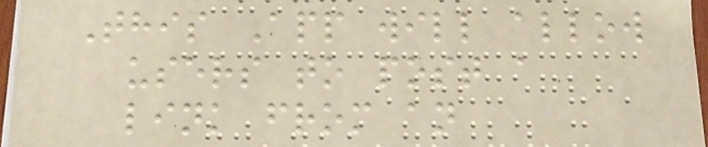This App will allow
users to post a
link from an
